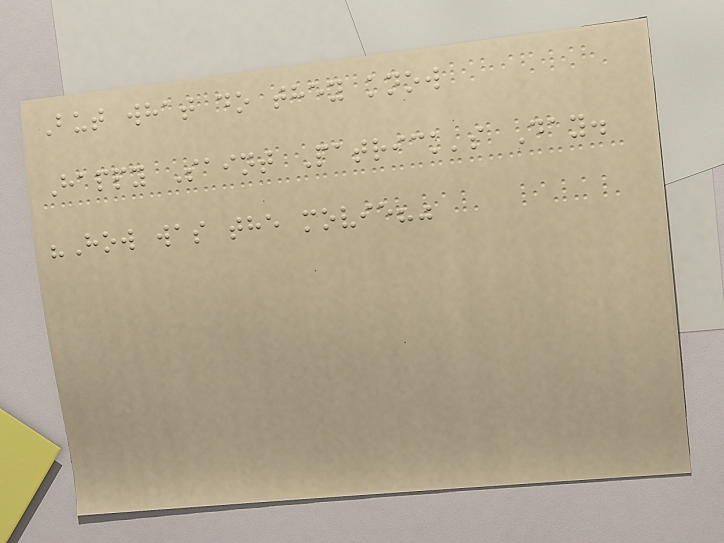But what do they know
Happy Saint Patrick's Day.
"How was the movie?"
